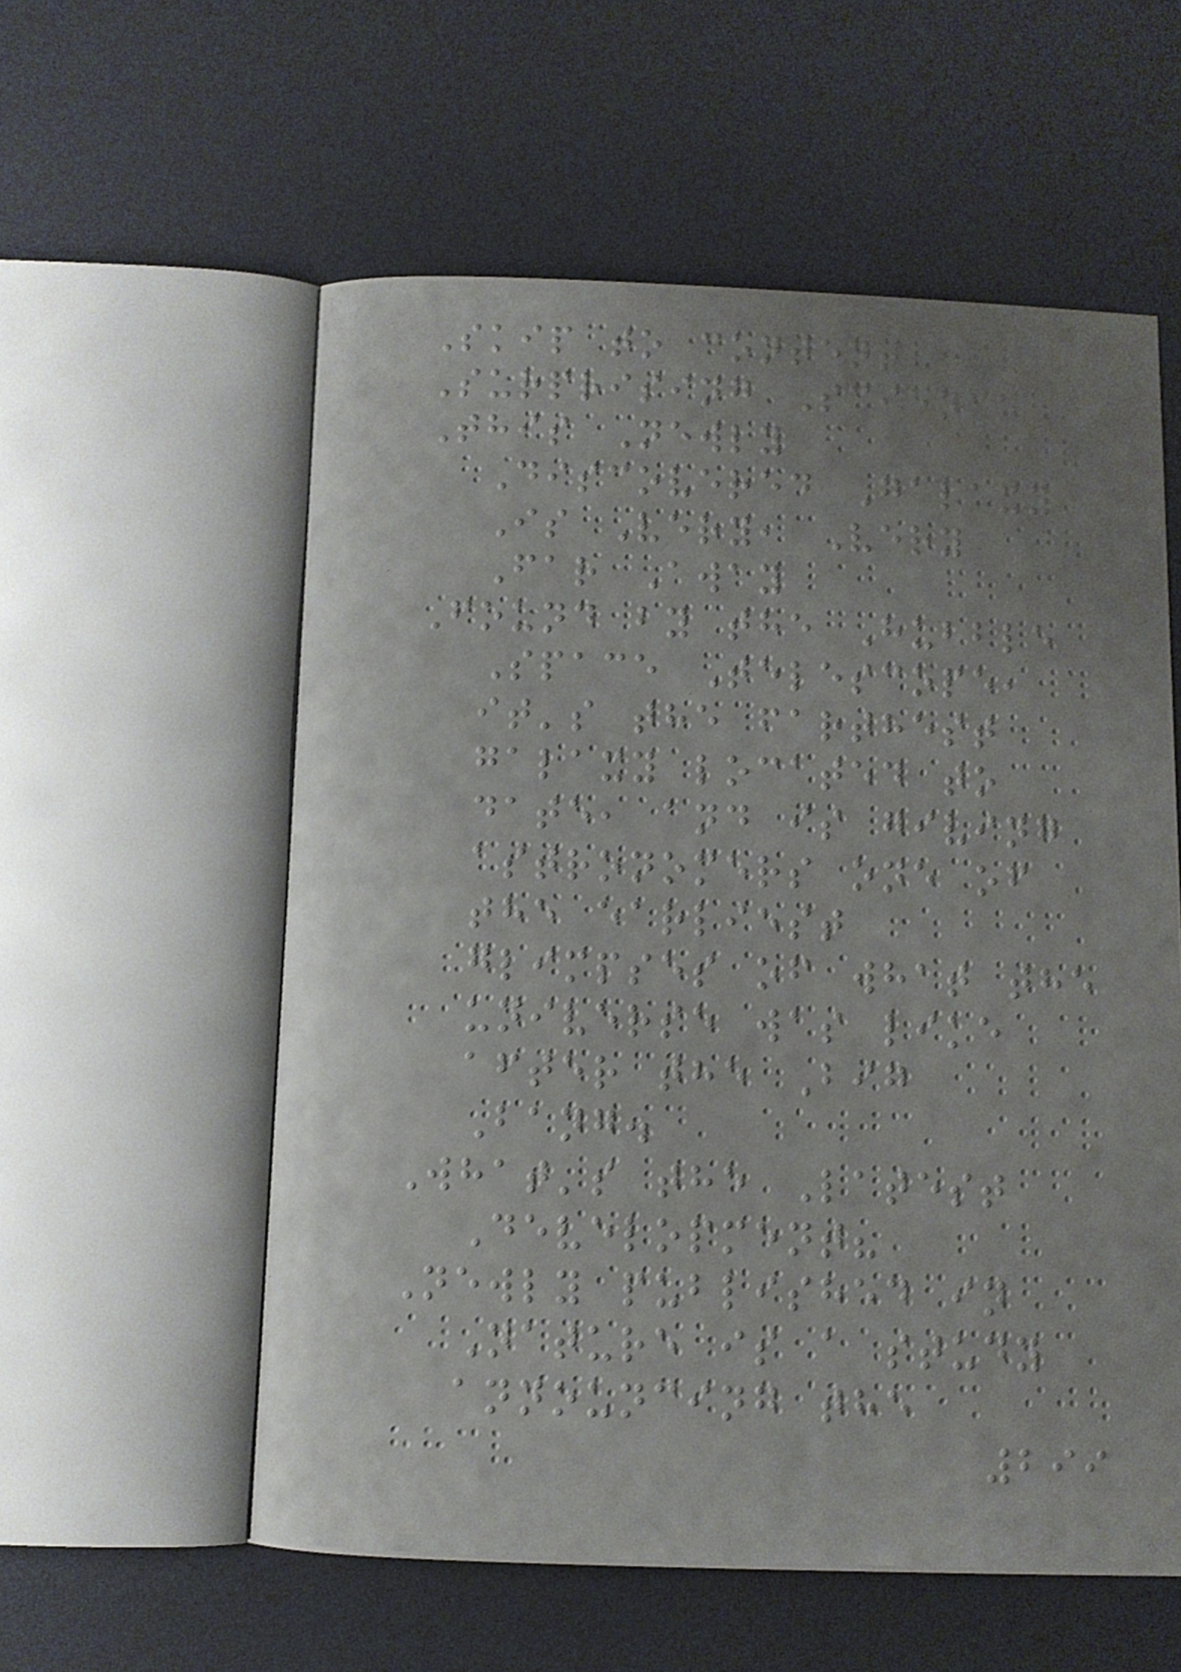Skip to content
Surprising Science
This Newly
Discovered Galaxy
Is Very, Very
Far Away
Found by the Hubble
Space Telescope,
it's the farthest
galaxy located to
date, and is giving
astronomers one of
the earliest
glimpses of what the
universe was like
after the Big
Bang.
What's the Latest
Development?
Newly published in
Nature is a study
announcing the
299
